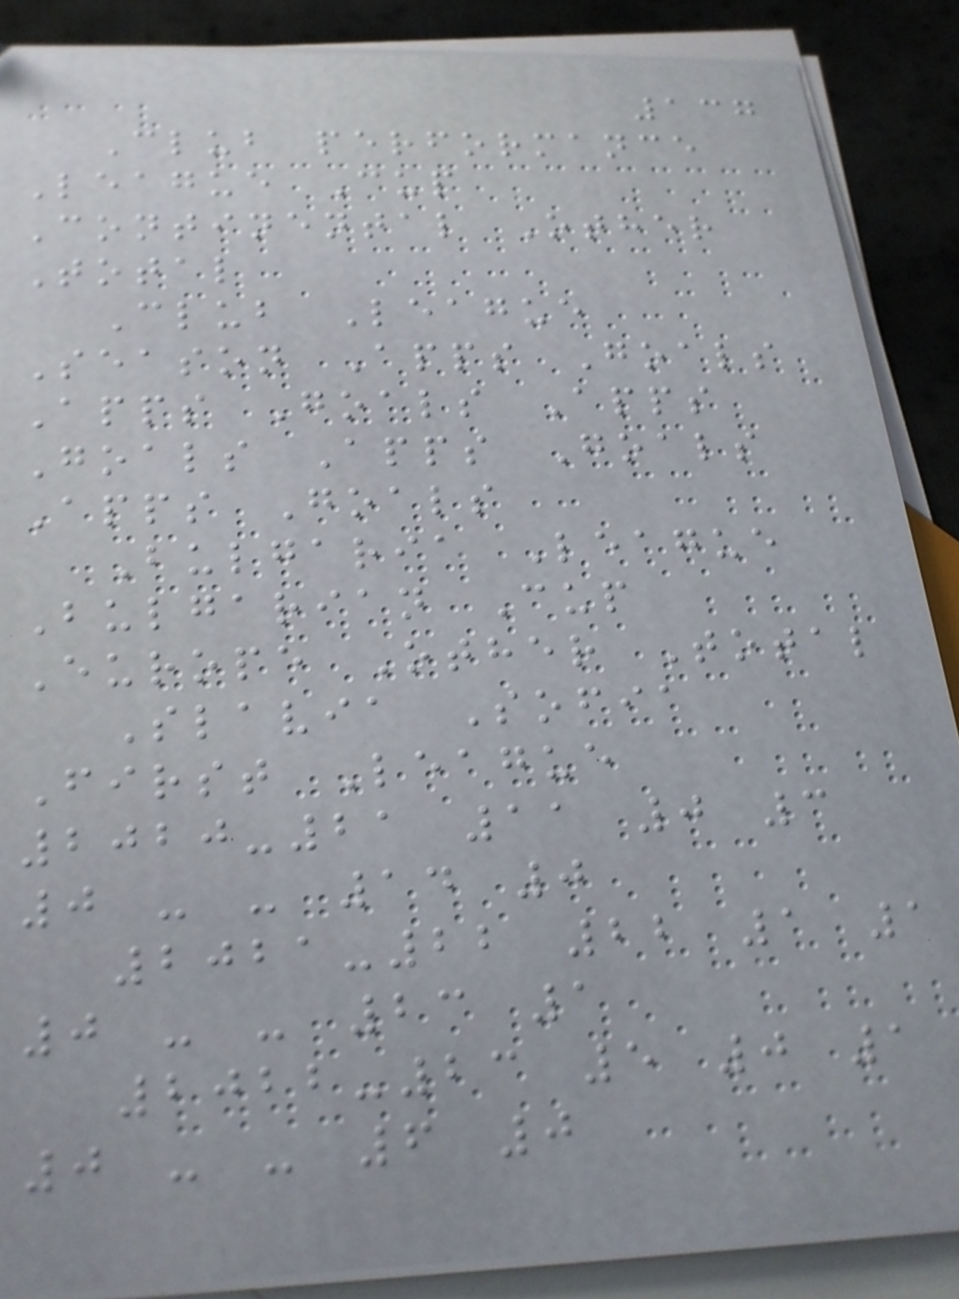137
Club performance
League Cup
Continental Other
Total
Club League
Season Apps Goals
Apps Goals Apps
Goals Apps Goals
Apps Goals
Bulgaria League
Bulgarian Cup
Europe Other Total
Slavia Sofia
First League
2020-21 11 0 3
0 - - 14 0
2021-22 22 1 1
0 - - 23 1
2022-23 5 0 1
0 - - 6 0
